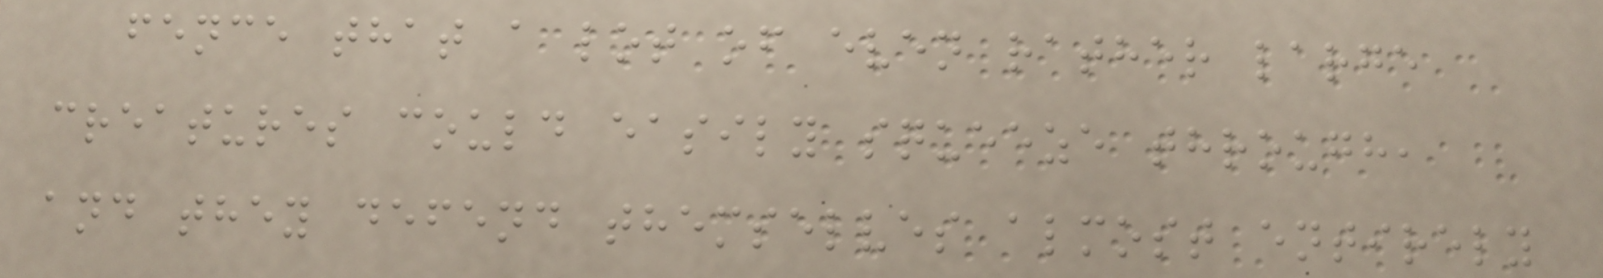fence that a lot of even rather large
creatures could easily squeeze through,
and they defend themselves almost entirely
